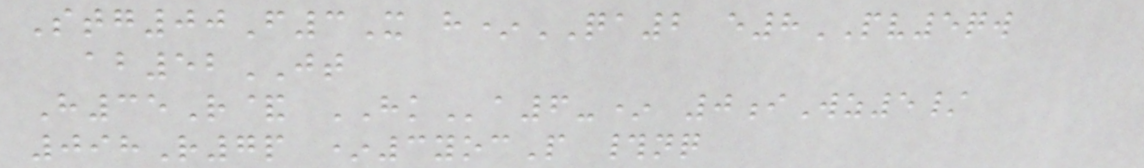Stg00F3X h*QA2 e8PV5qw
ab52JT
H35R& HKa6-* 0iWz5/
098R7p *3yocP #nq
